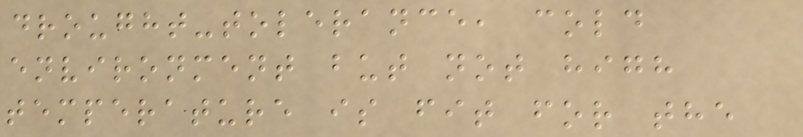drought-tolerance, cold
environment but not high
temperature is fit for the
